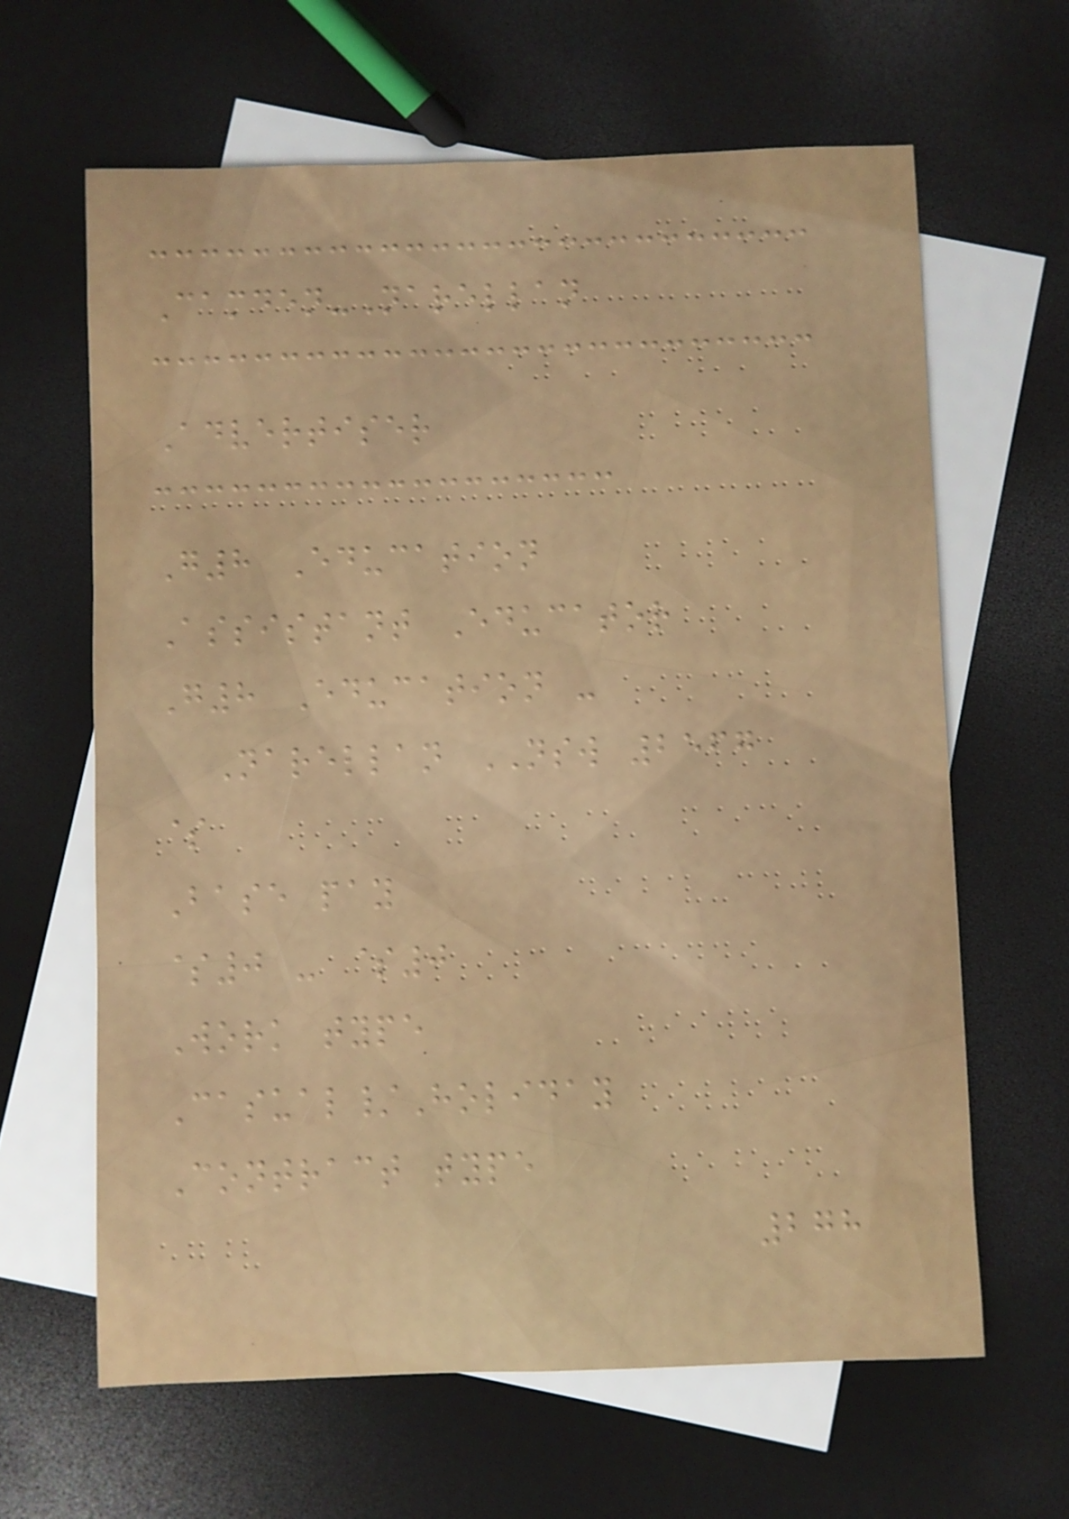Camden-Narellan
Advertiser
G8 Education
Assistant Educator
G8 Education -
Narellan NSW 2567
$
Base pay
$0 - $0
Work type
Casual/Holiday
Contract type
278
